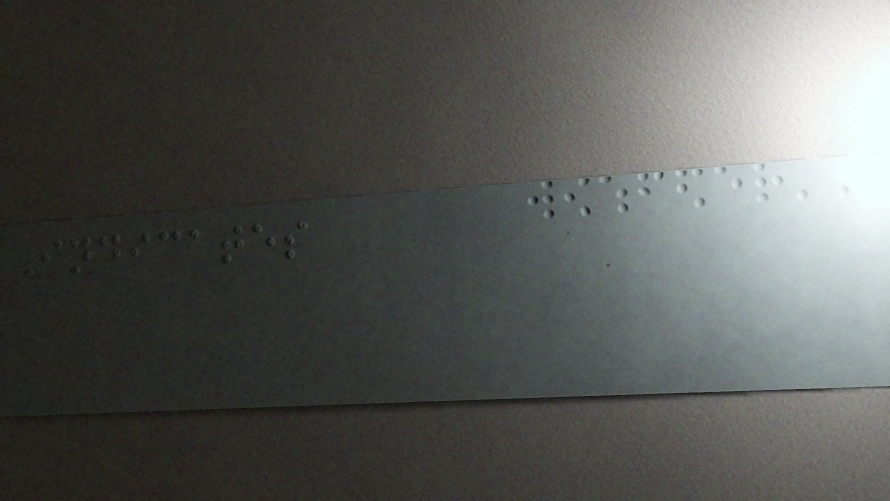Indicates
